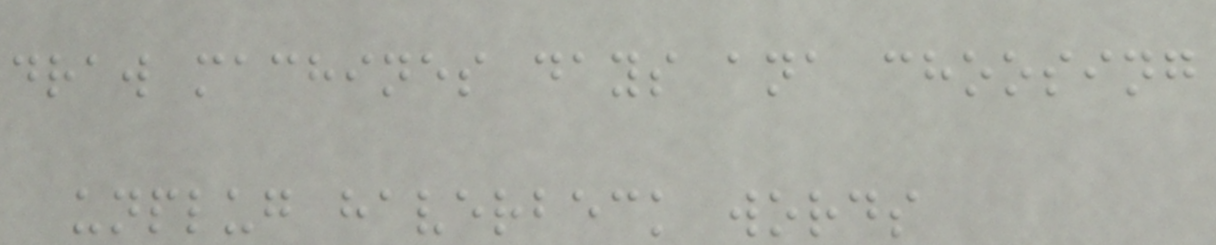draw machines days ana choosing
unplug haverbeck words
